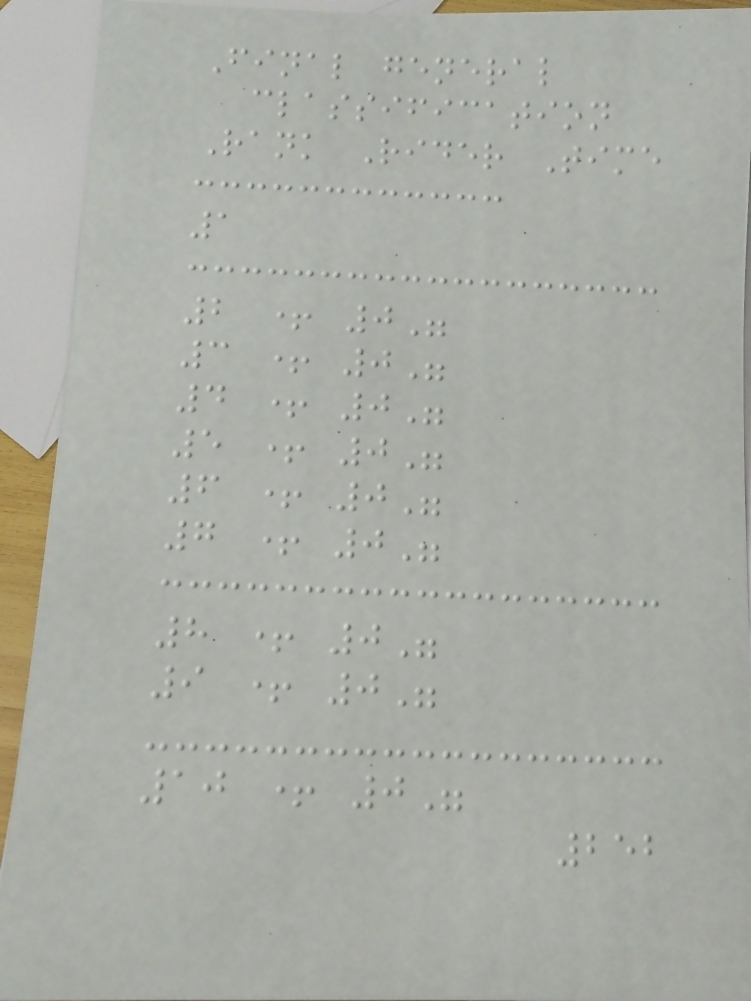Final general
classification
Rank Rider Time
1
2 + 0"
3 + 0"
4 + 0"
5 + 0"
6 + 0"
7 + 0"
8 + 0"
9 + 0"
10 + 0"
252
